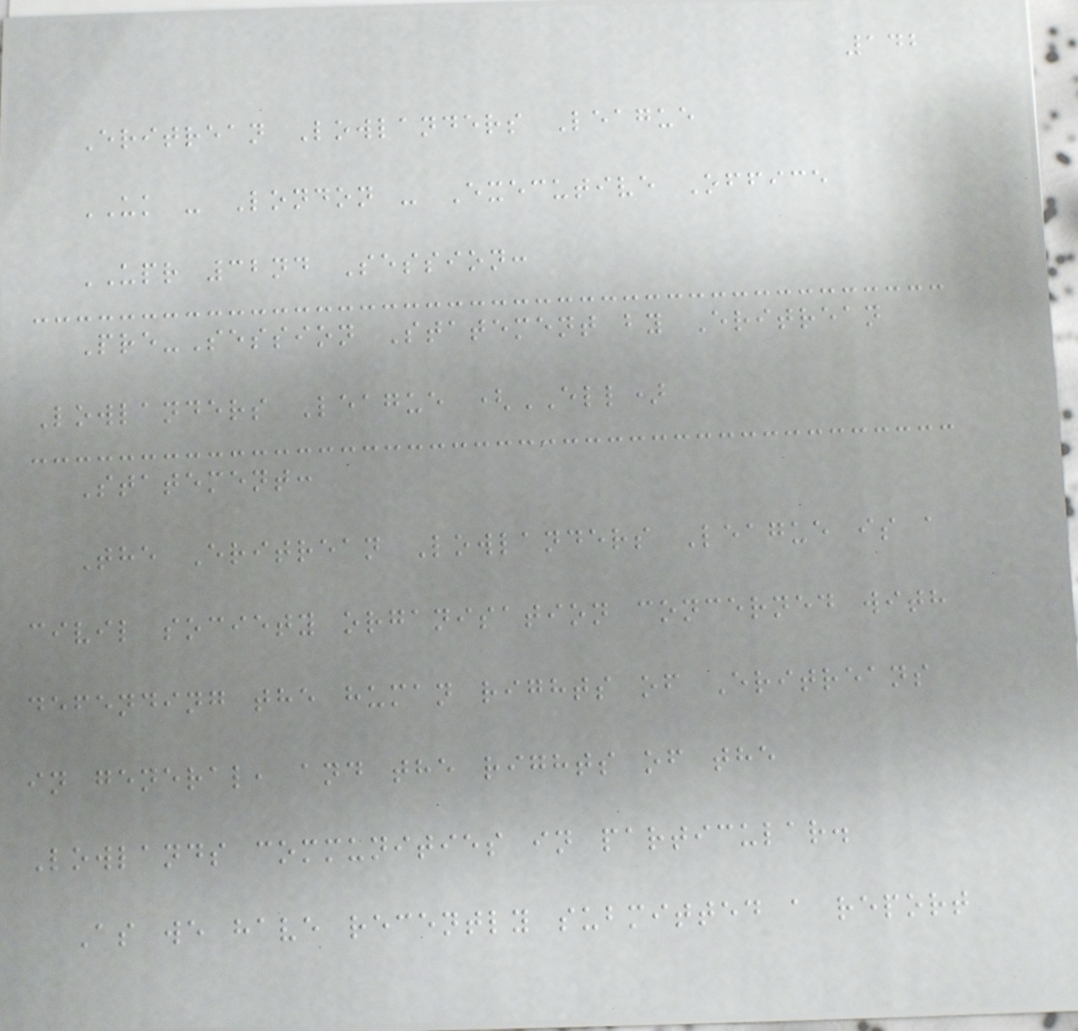142
Eritrean Lowlanders League
UK - London - Executive Office
UPR 32nd Session:
Pre-Session Statement by Eritrean
Lowlanders League (ELL)
Statement:
The Eritrean Lowlanders League is a
civil society organisation concerned with
defending the human rights of Eritreans
in general, and the rights of the
Lowlands communities in particular.
As we have recently submitted a report
